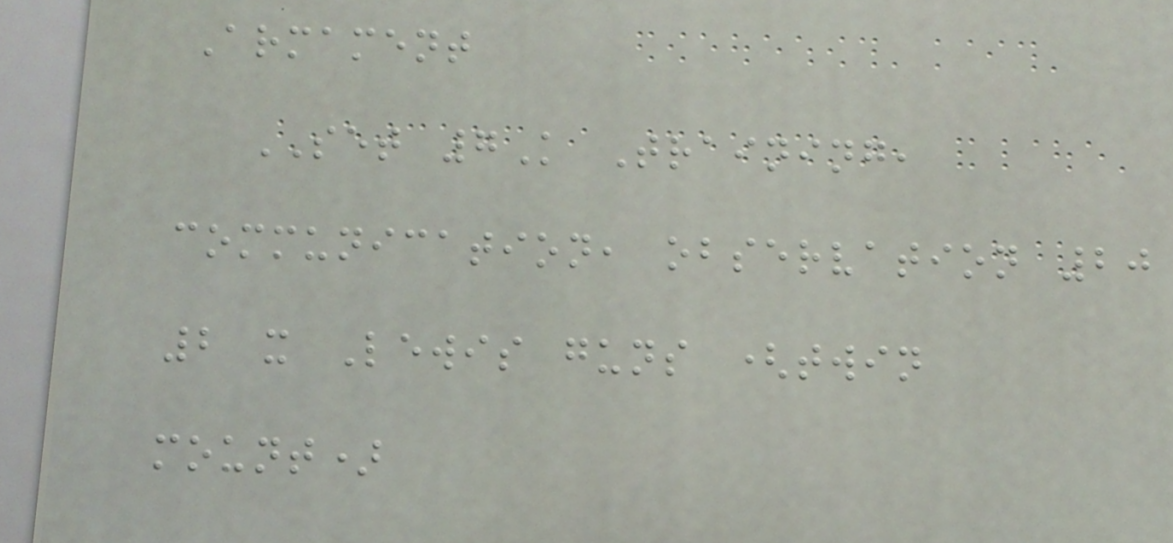Armament
SET 7K Training,
communication, observation 20
2 x Lewis guns (twin
mount)
